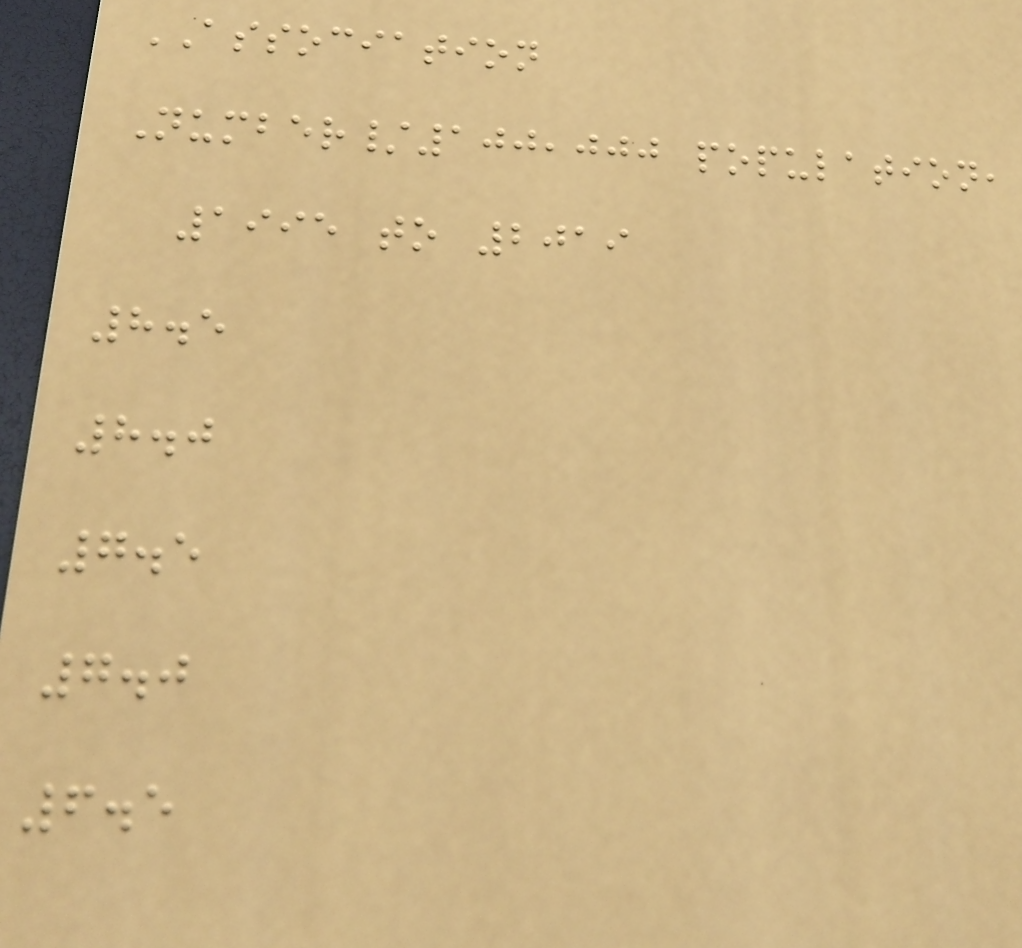ASSOCIATION
Number/100,000 population,
1995 to 2019
8.5
8.0
7.5
7.0
6.5
